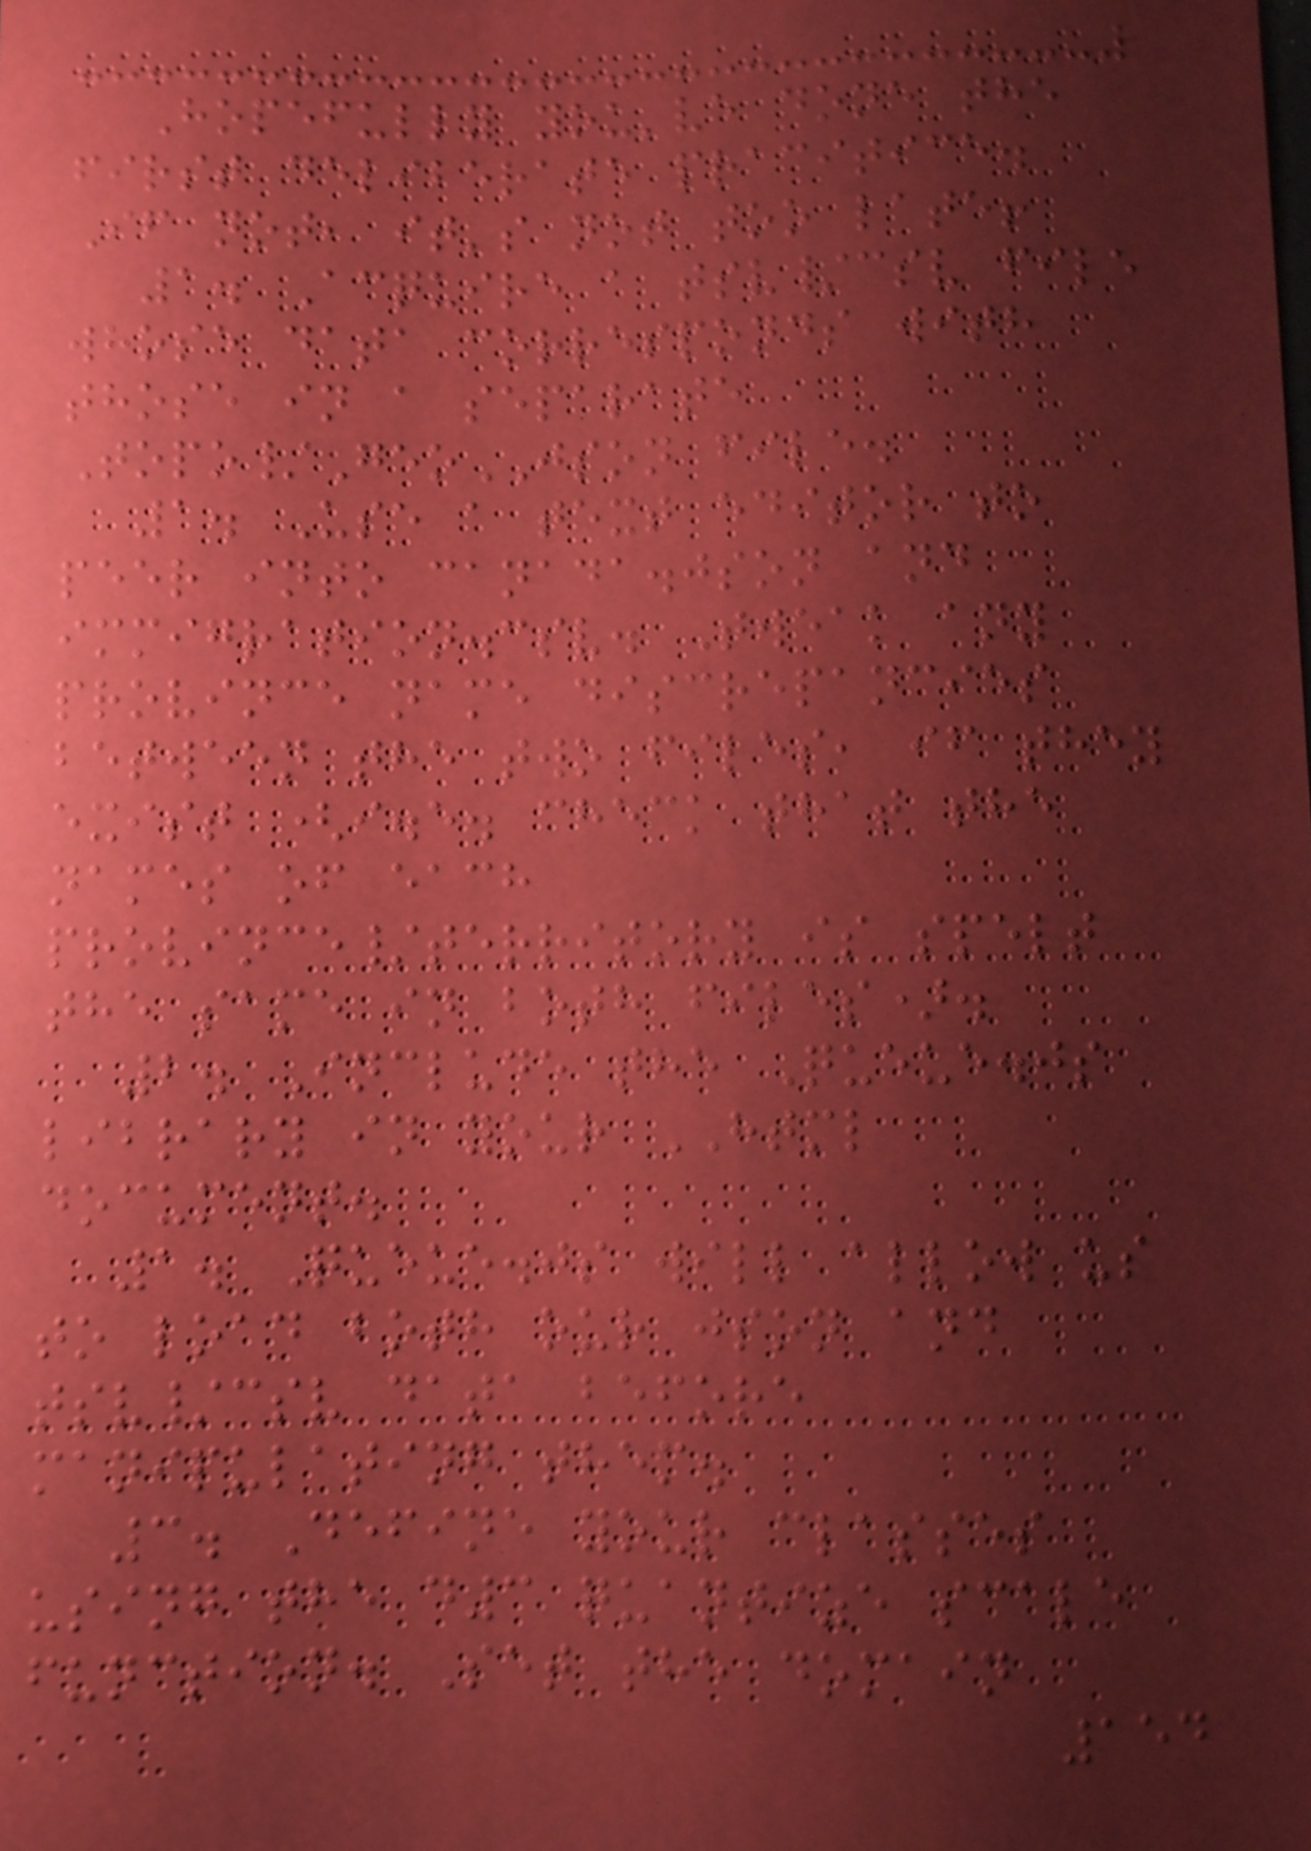Hopefully you've done the
first deliberate pracitice.
If not, it's not too late!
1. Acquire a tsv/csv file
whose data corresponds with
those in a separate
Topo/GeoJSON file.
1. Use a text editor to
peer into canada.json and
immigration.csv. Tweak any
province name discrepancies
between the two files, if they
exist (i.e. check that the
names of each
province/territory is spelt
the same in both files).
2. Include the Queue.js
library in your HTML
document.
1. Queue.js will allow us
to load both our json and
tsv/csv data before
manipulating them.
3. Define your classes
using the d3 quantize scale
function. Set the domain
154
